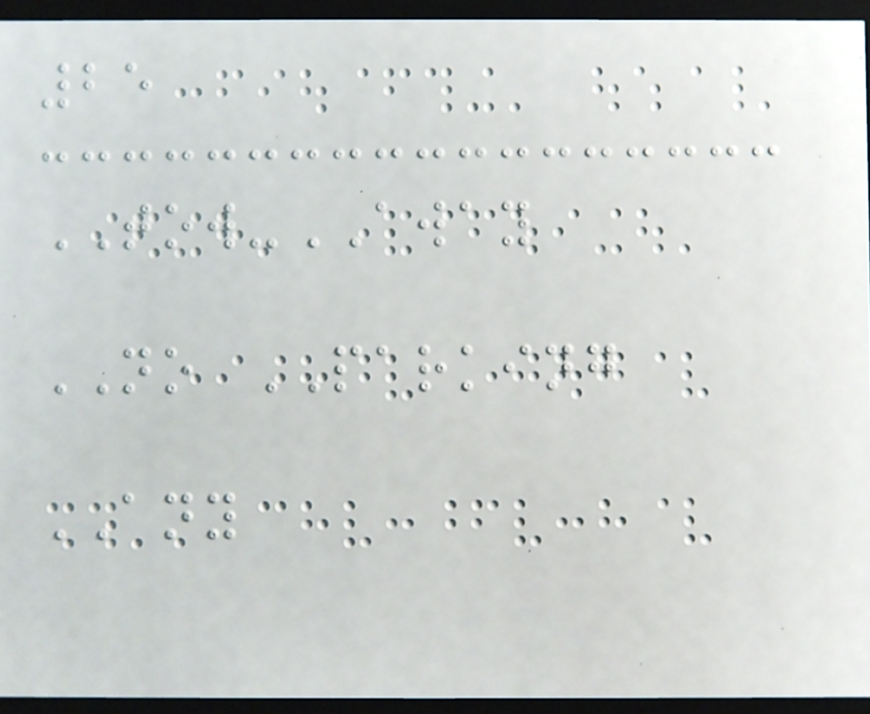25
TOW-AWAY
NO PARKING
ANY
